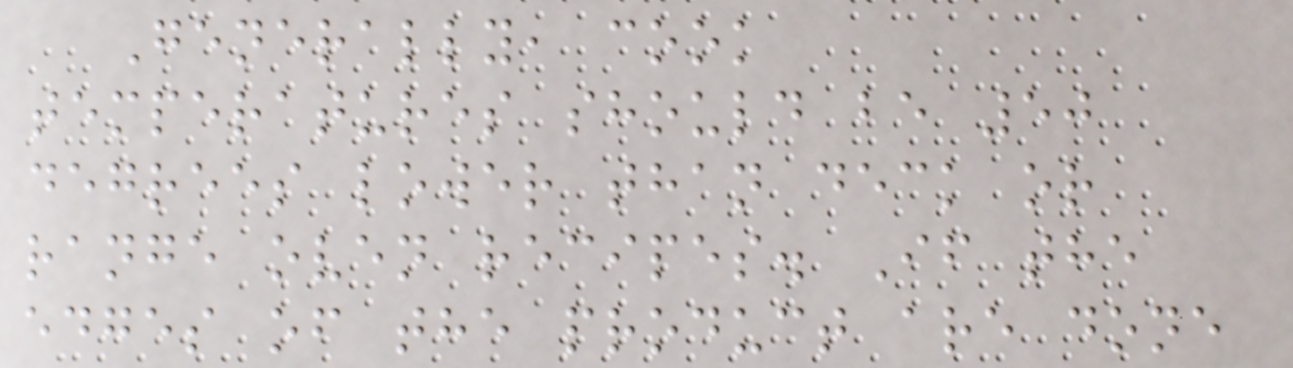Generally, cook
temperatures should be 50
degrees lower than deck or
range oven recipes. If the
edges of the product are done
